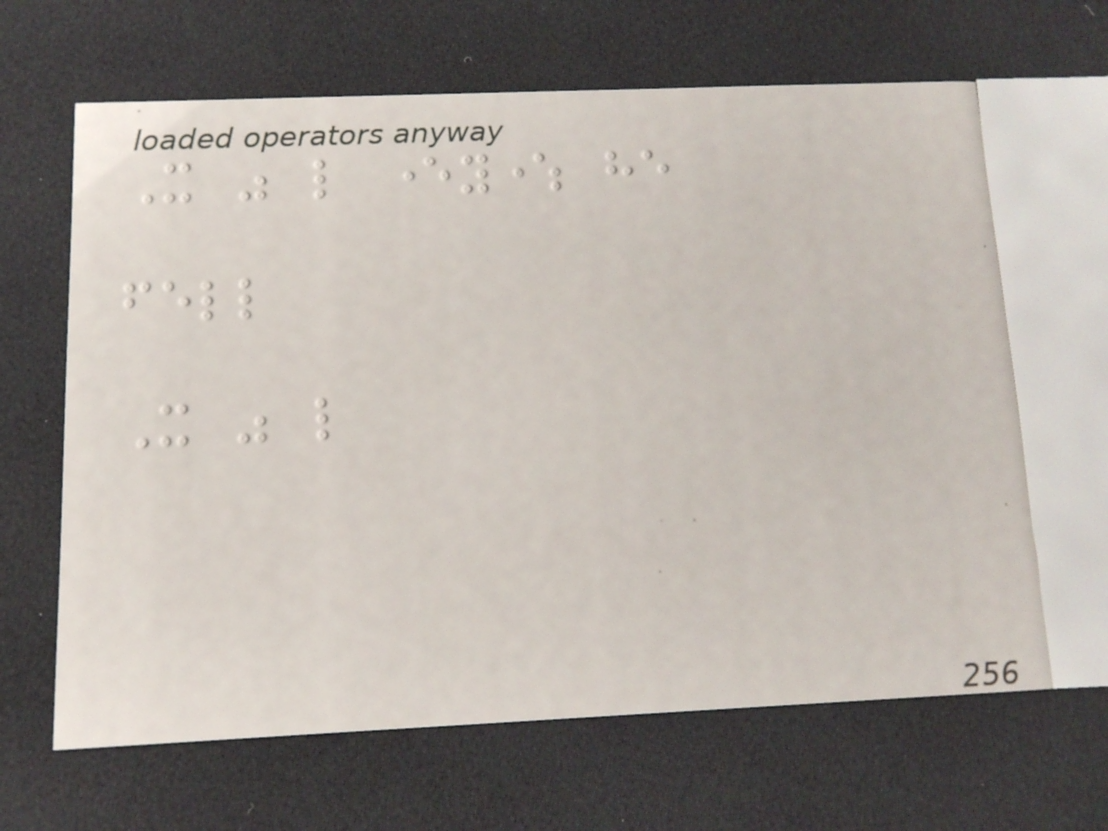It was like everywhere he
fell
It was like
